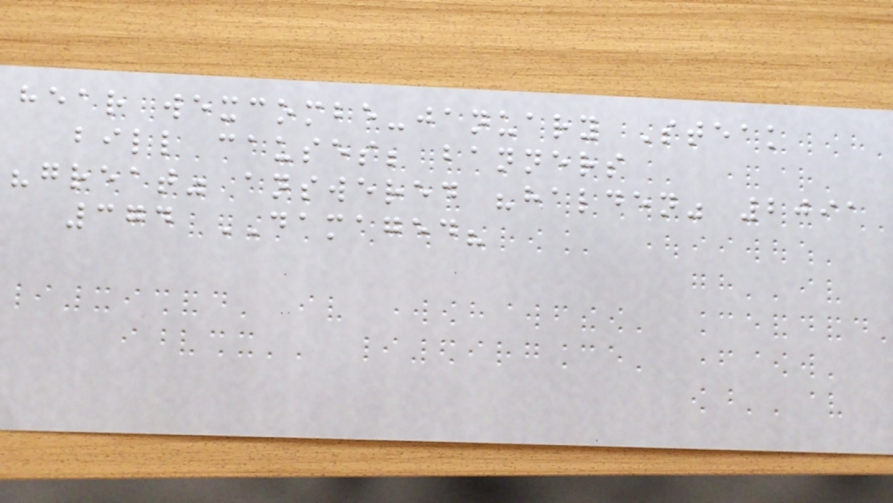hear wexcombe-january Steak
bill causes; banners
"great" answered "halden" 2091
374 DAMAGED?
